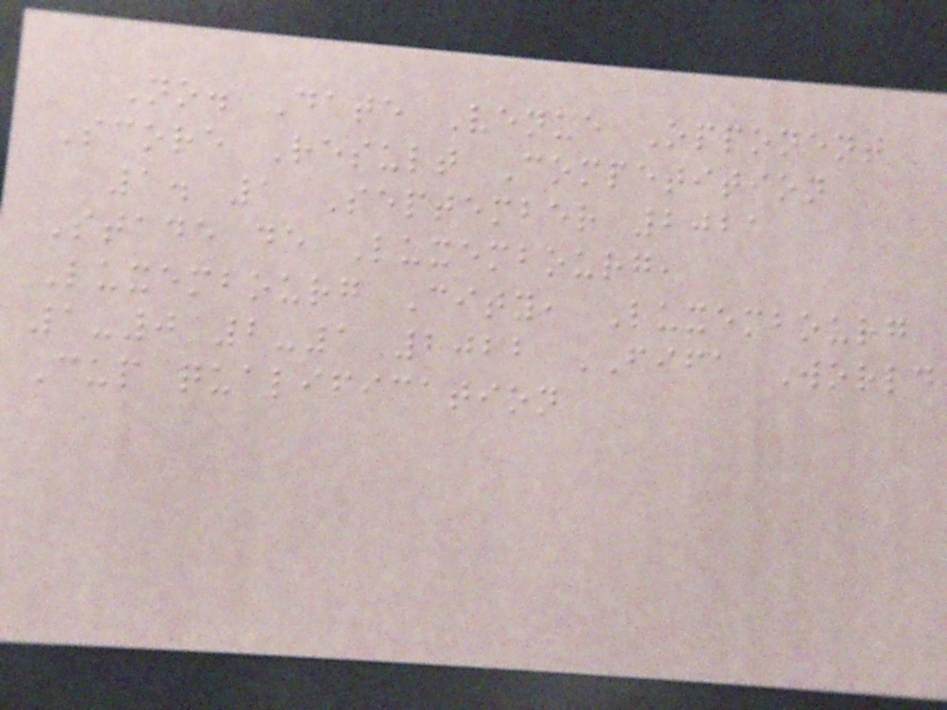No. Date Venue Opponent
Score Result Competition
1. 1 September 2021
Stade de Luxembourg,
Luxembourg City, Luxembourg
1-0 2-1 2022 FIFA World
Cup qualification
